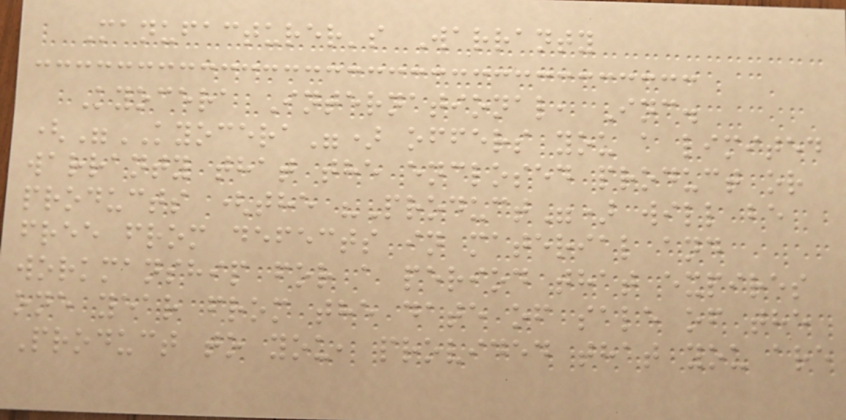Manufacturer's Warranty
Kyocera International, Inc.
("KYOCERA") offers you a limited
warranty that the enclosed product or
products (the "Product") will be
free from defects in material and
workmanship for a period that expires
one year from the date of sale of the
Product to you, provided that you are
